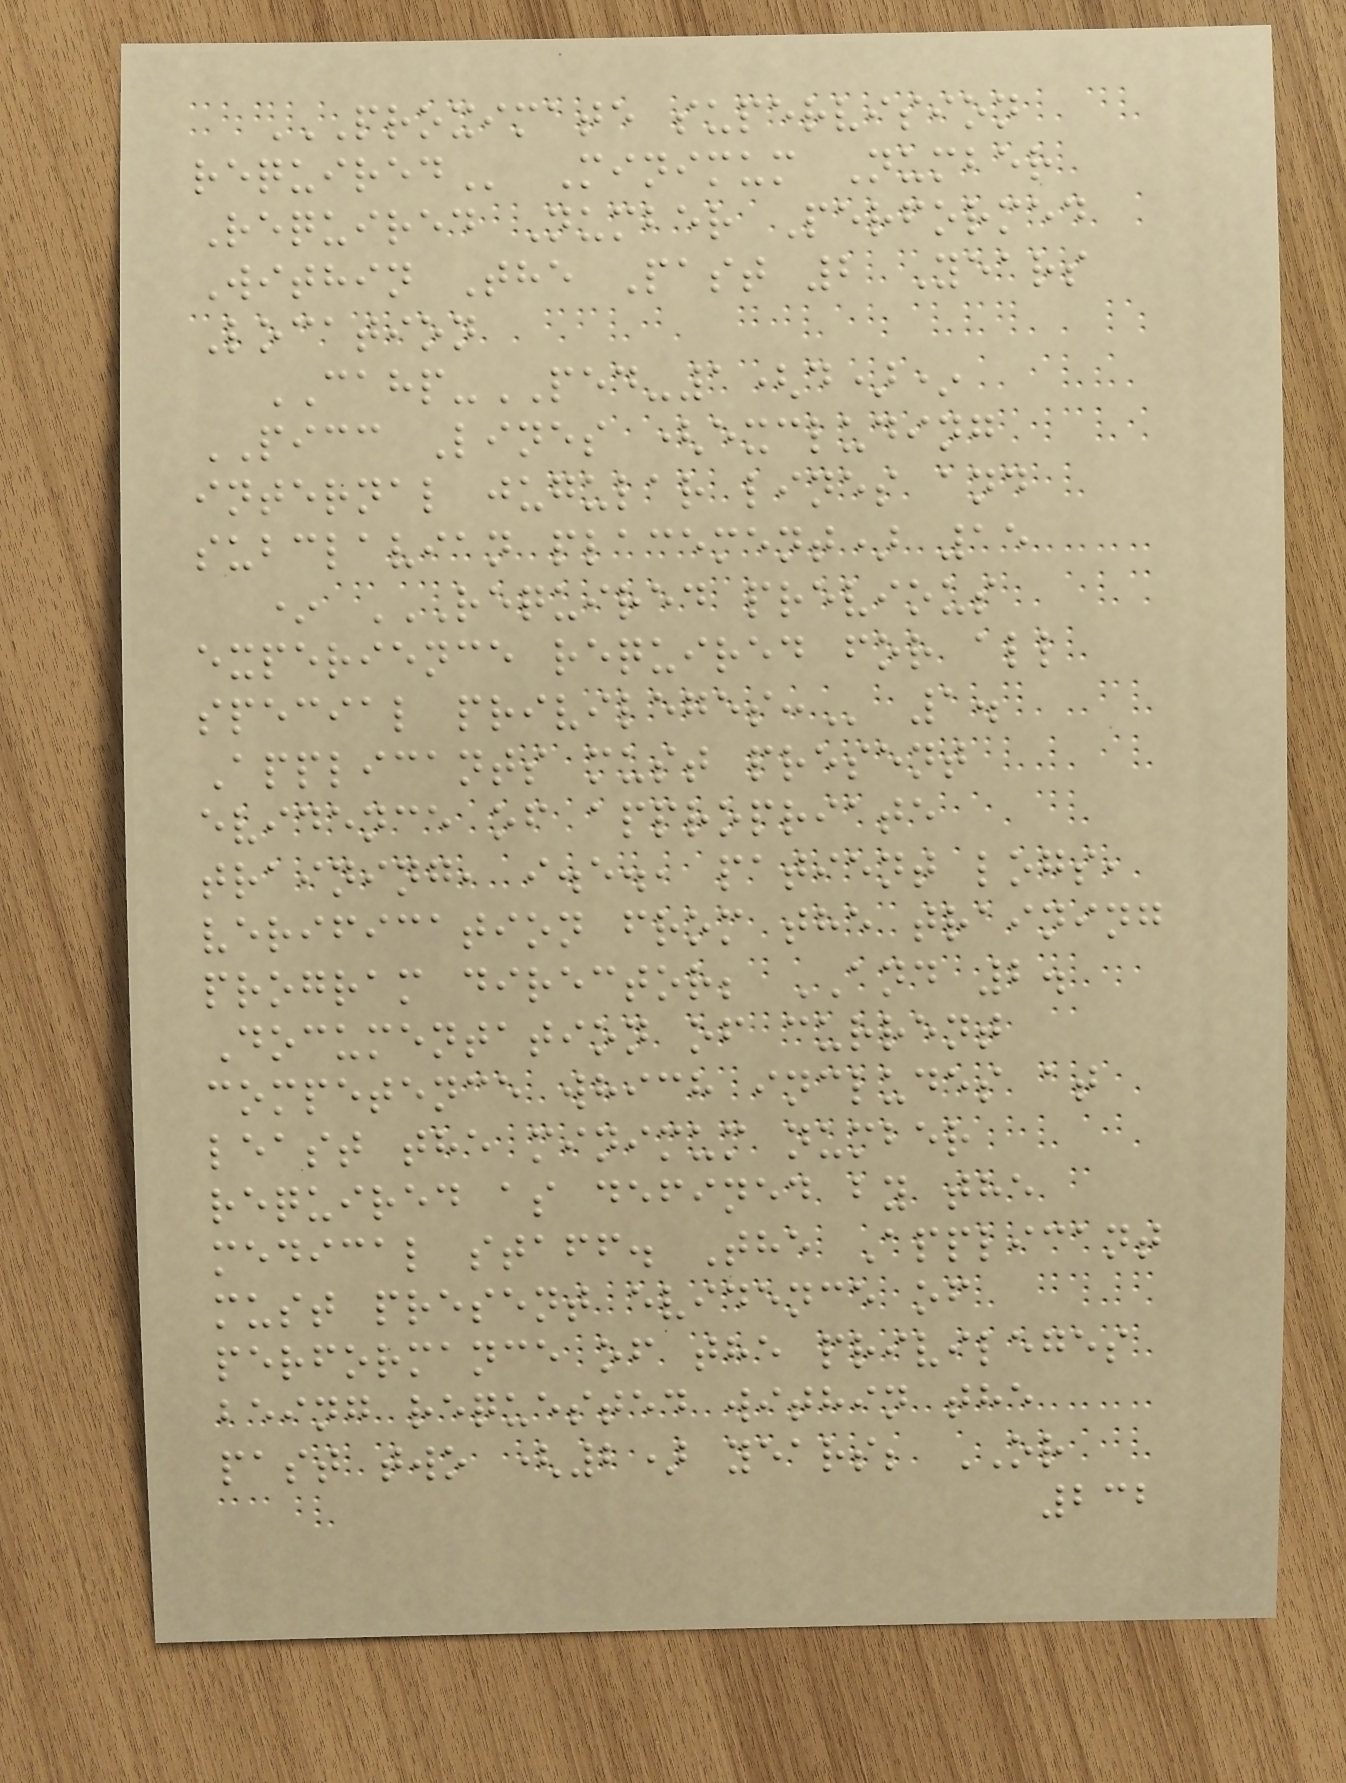PROXIMATE SUPERVISION
REQUIRED Minimum Number
Required Number Performed
Within The Past 2 Years
Location
CAHP-PED-1(d)*
PICC Lines (excluding
internal jugular lines and
subclavian placement) 15
* REQUIRED PREVIOUS
EXPERIENCE REQUIRED FOR ALL
SPECIAL PRIVILEGES: 1.
Applicants must present
evidence of appropriate
training, i.e., patient logs,
verification from the training
program director; AND 2.
Documentation of current
competence which includes at
least the minimum number
required as defined by the
medical staff. The Applicant
must present evidence of
performance of the privileges
being requested within the
past two (2) years; OR
232
